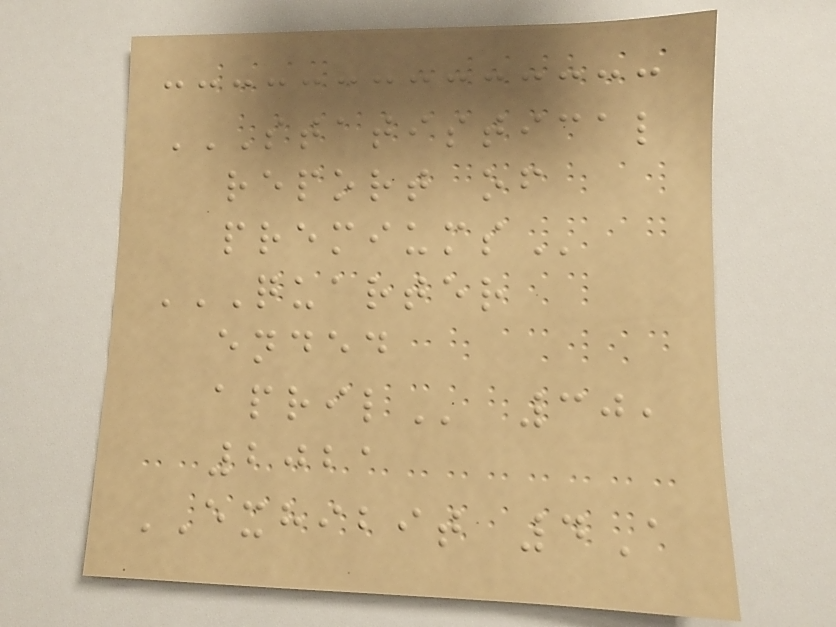STATISTICAL
REPORT OF
PREMIUMS
QUARTER
ENDED
APRIL 30,
2021
EXHIBIT 4A
